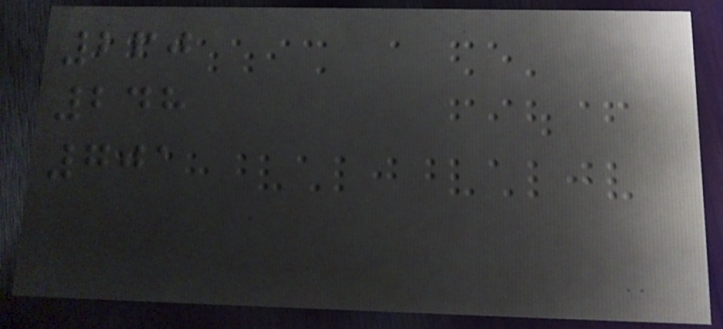260
248
701
